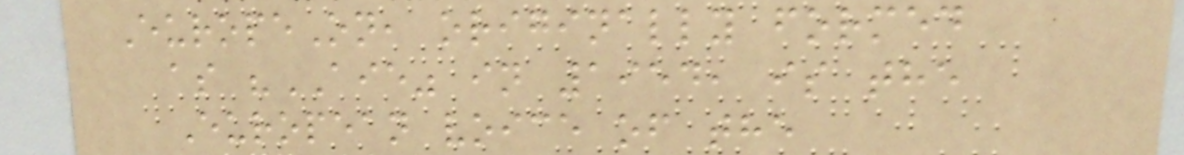EuropeOn, originally formed
as "AIE" in 1954, is the
European voice of the
